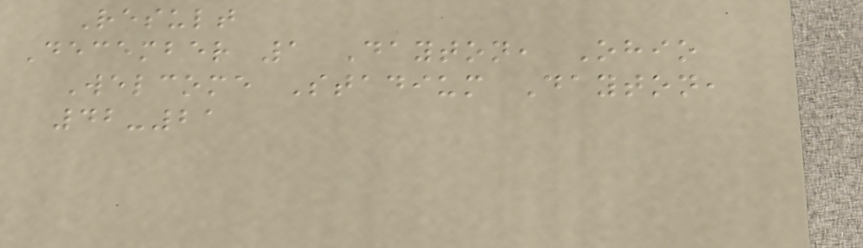Result
December 1 Dayton, Ohio
Welcome Stadium Dayton,
42-21
